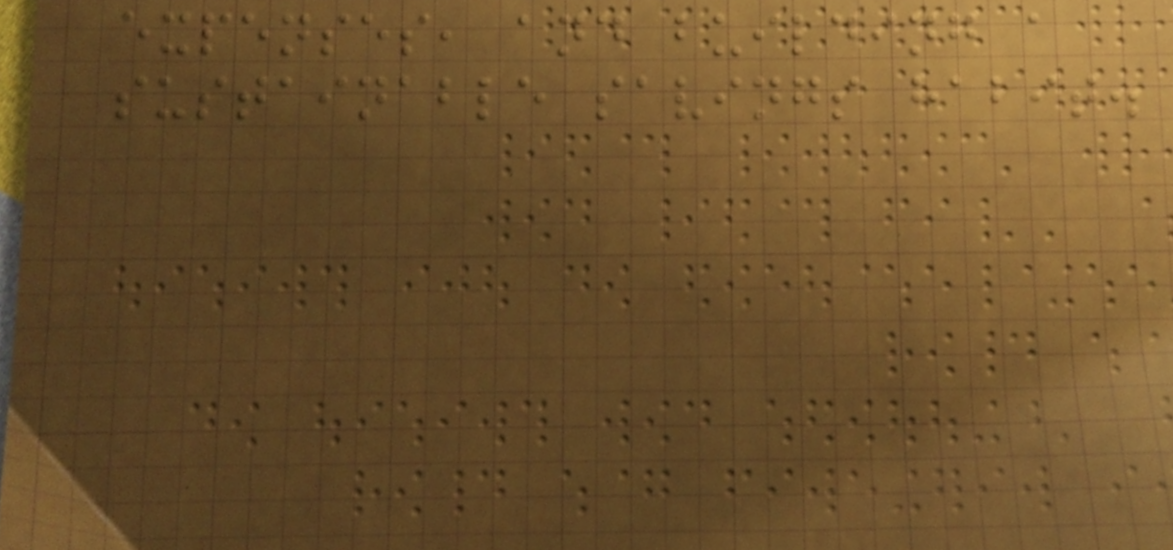expenses, and building a
sustainable savings habit.
